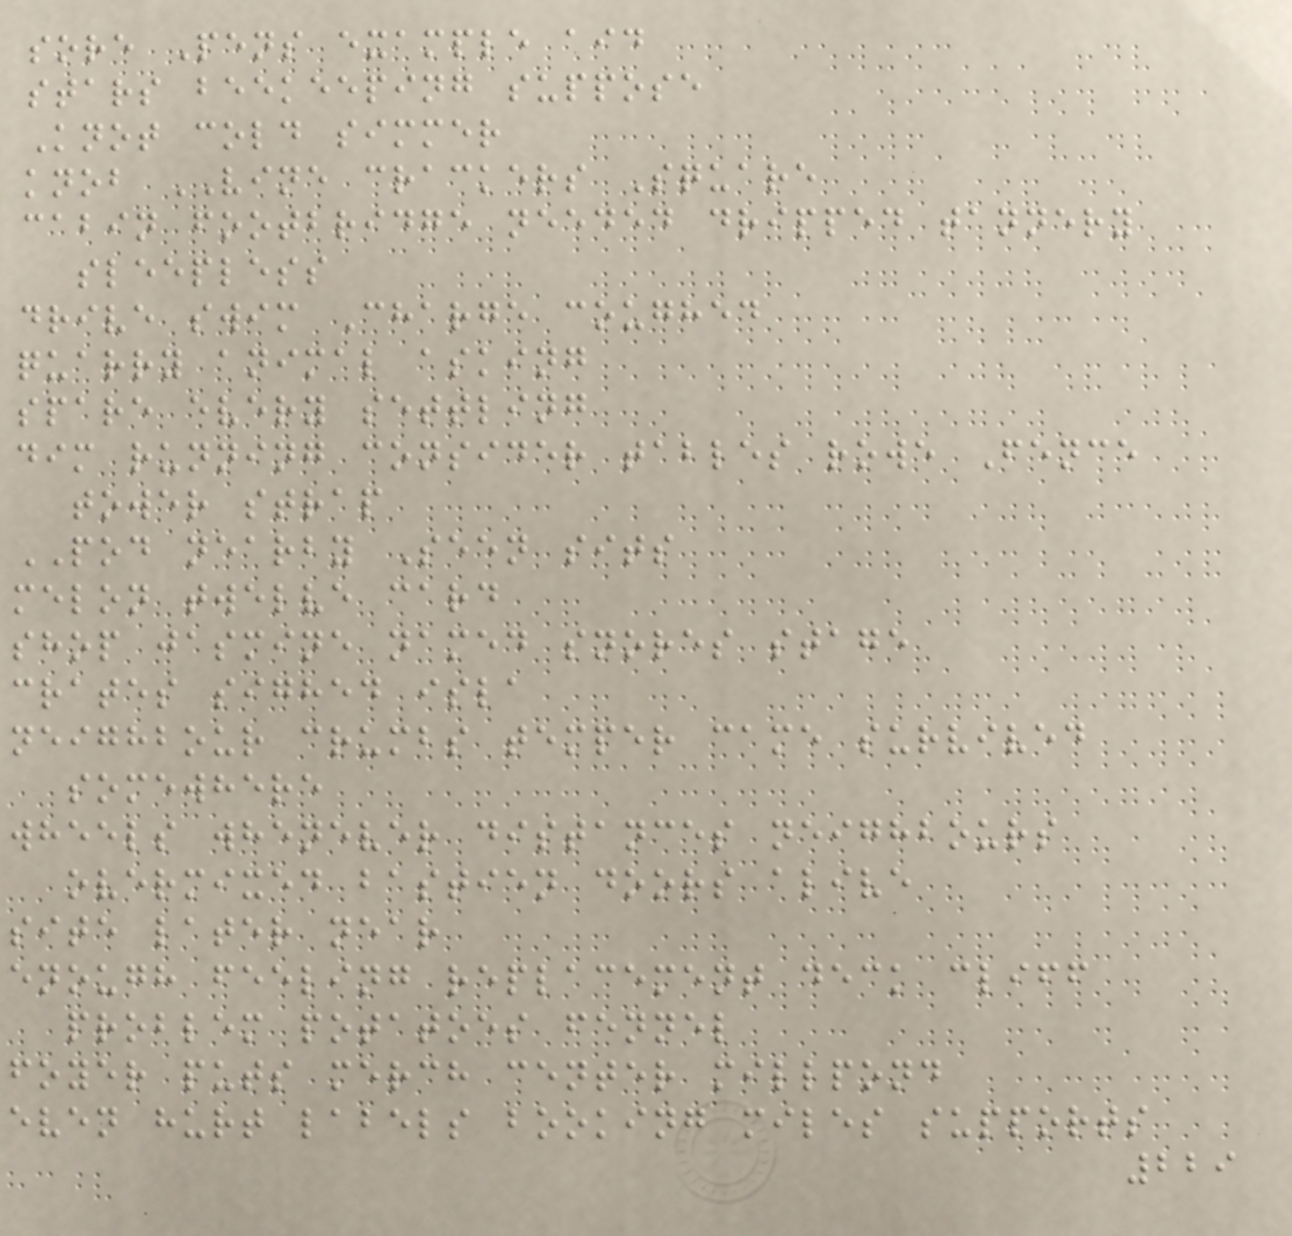sore Pens example aid
stars beekeeping suppose
Knot cold simmer
knob VINE crackers Square
cabin footbridge needed dripped tannery
sleepless
drive swim Charge coughed
quarry animal asking
spare every settling
dim running consider tables rowe Fence
tower strap
POD nearby Seen sits
melon twelve card
shop jasmine named snores stage
crates sighed isla
neighbour crumbs temper came survived
somewhere
wheels whenever distances neighbours
overmixed bastien doors alive
site later near
enough feeling replacement deck cliff
problem potatoes fennel
foyer puts merch center millpond
even hurt labels booking miles supports
229
